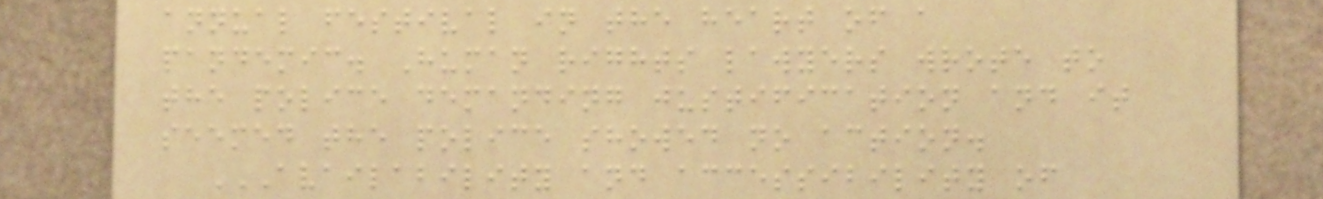annual festival in the heart of a
pandemic. Human rights lawyers wrote to
the police demanding justification and it
seemed the police showed no action.
AVAILABILITY AND ACCESSIBILITY OF
